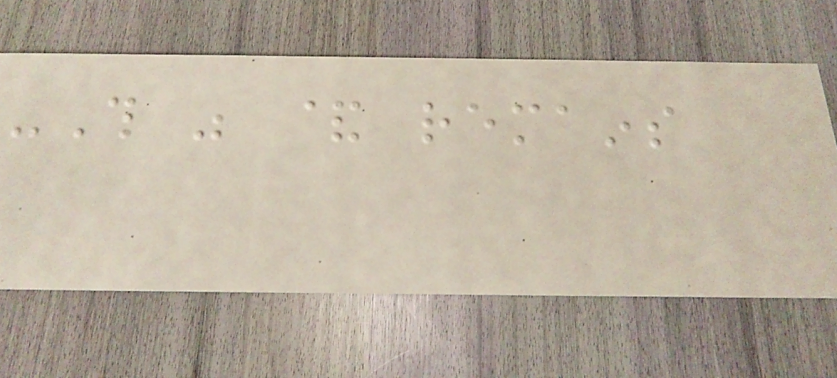-This was & remains
